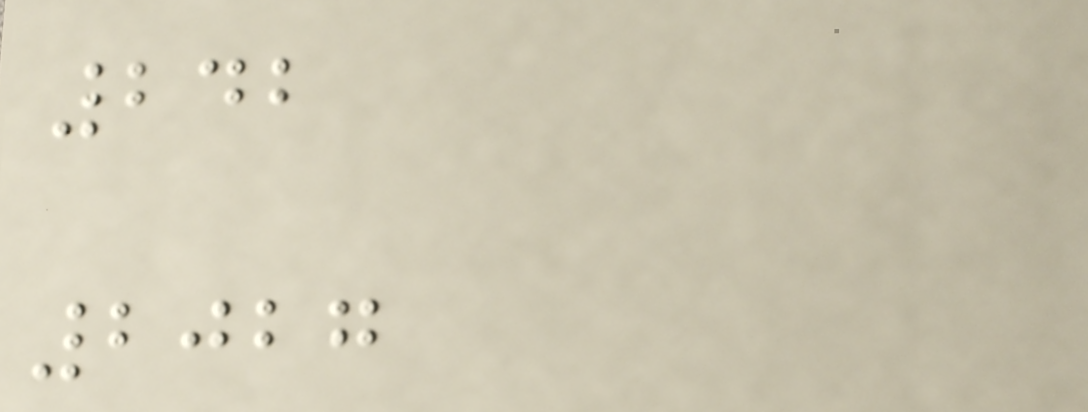242
2027
